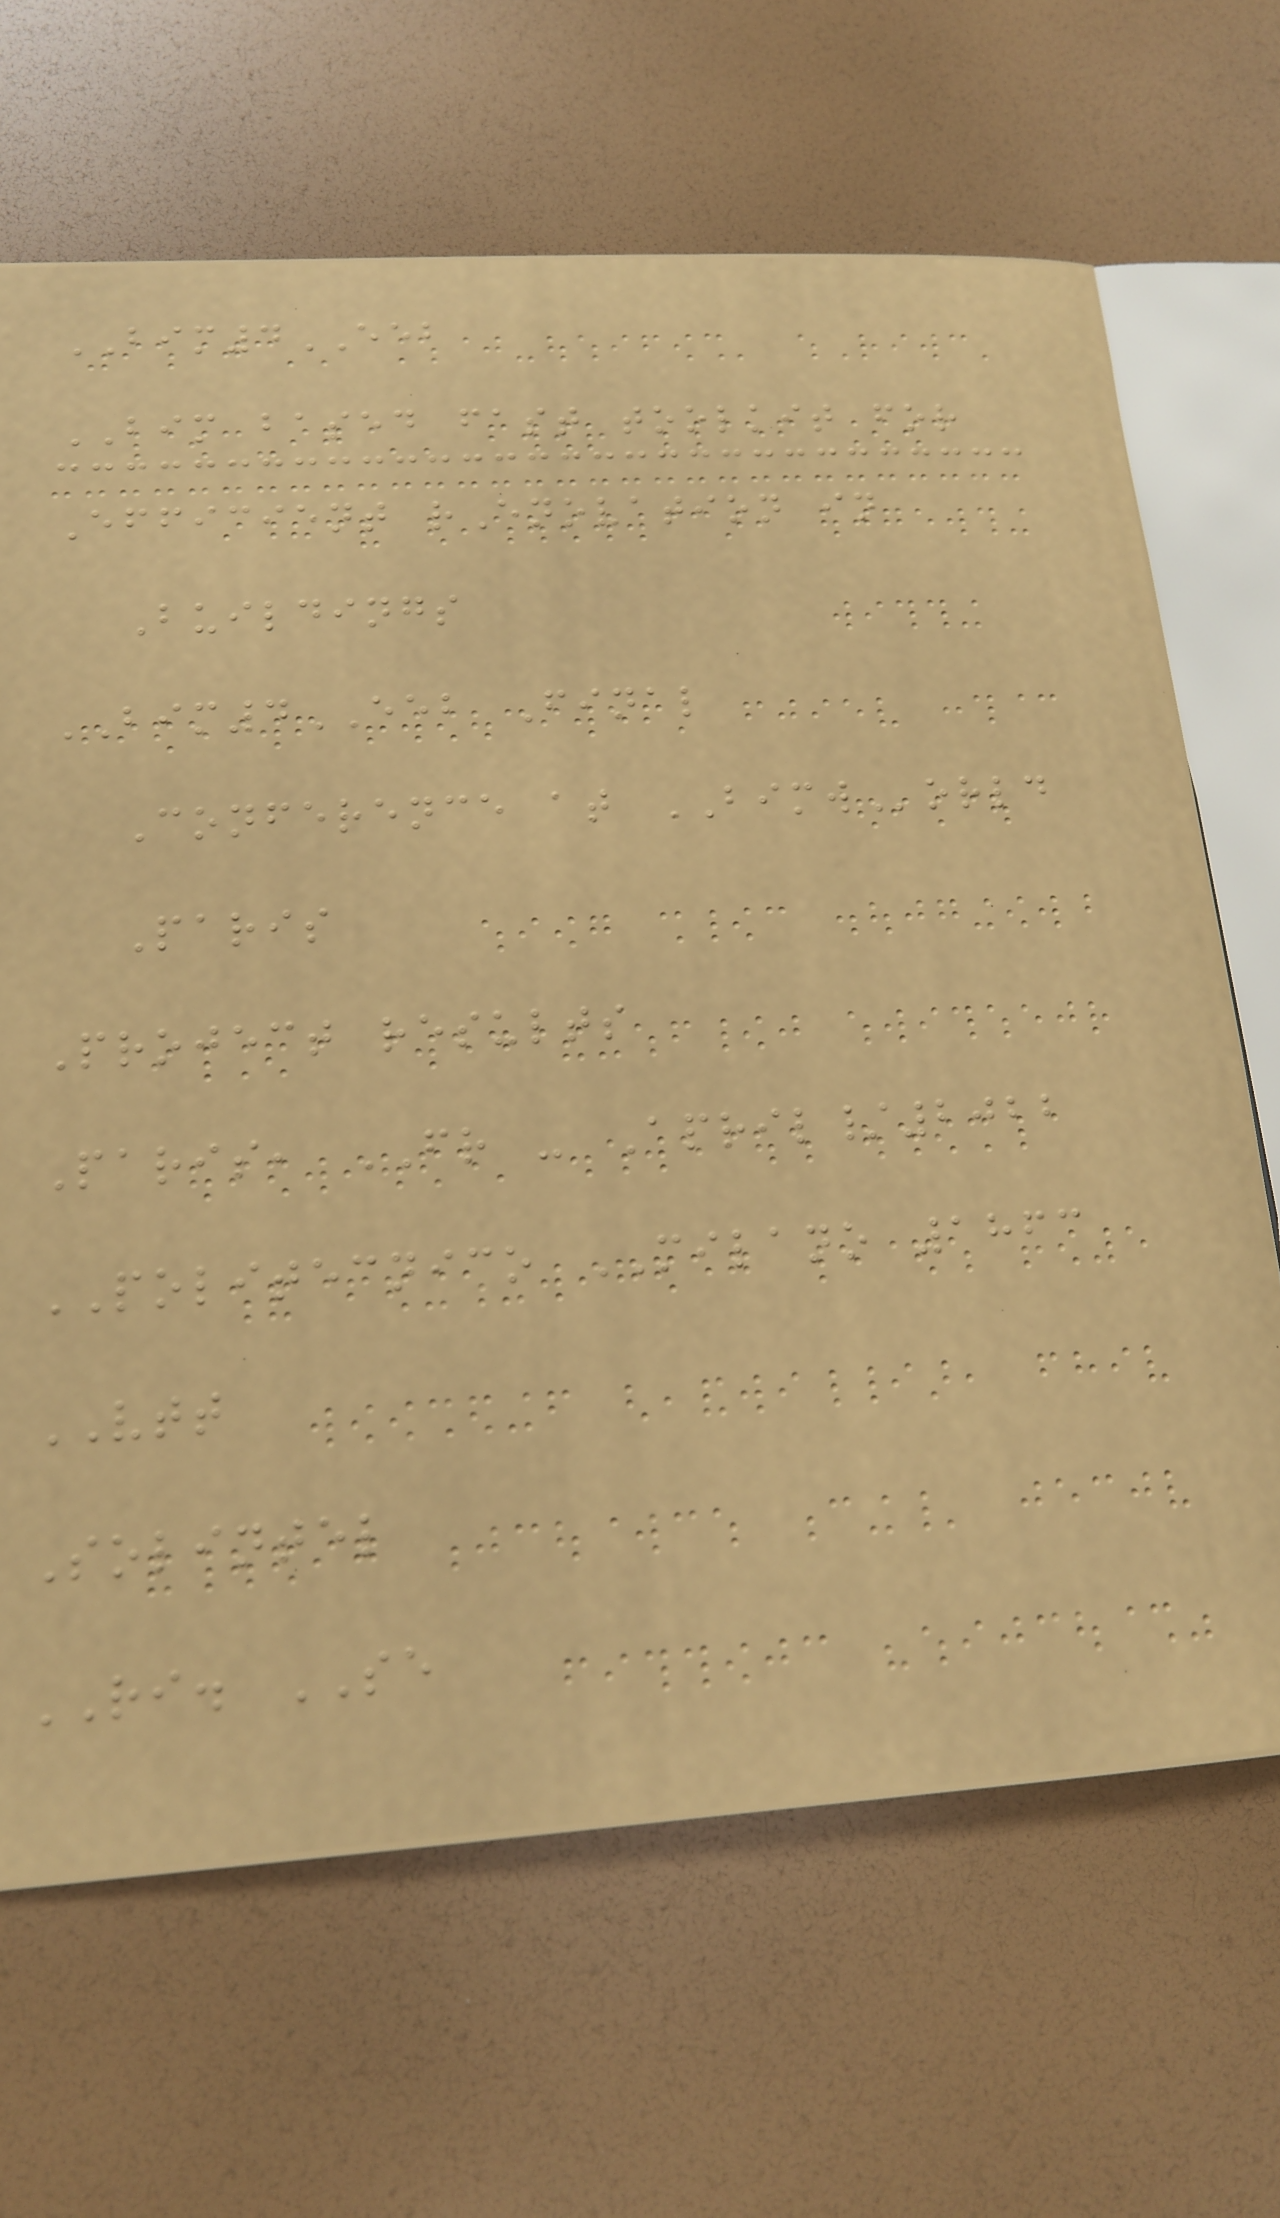BIM4EEB
BIM based fast toolkit for
Efficient rEnovation in
Buildings
BIM4EEB Final
Conference at BIMWorld
Paris
Project results
Paris, FR - April/2022
POLITECNICO MILANO 1863
VTT
Solintel
RI. SE
